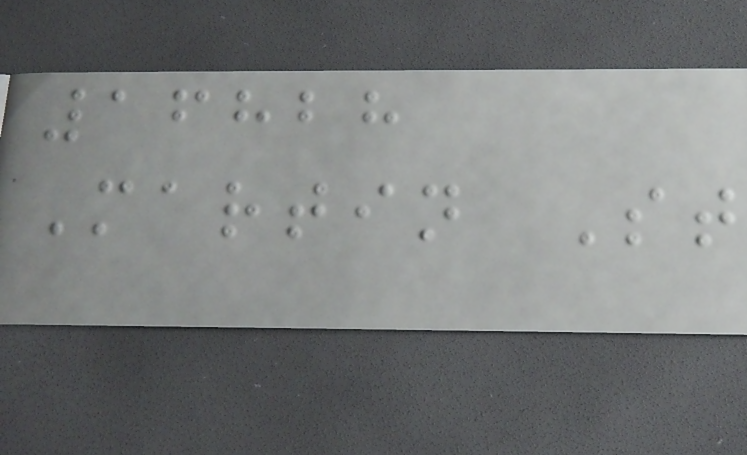16828
Martin St
